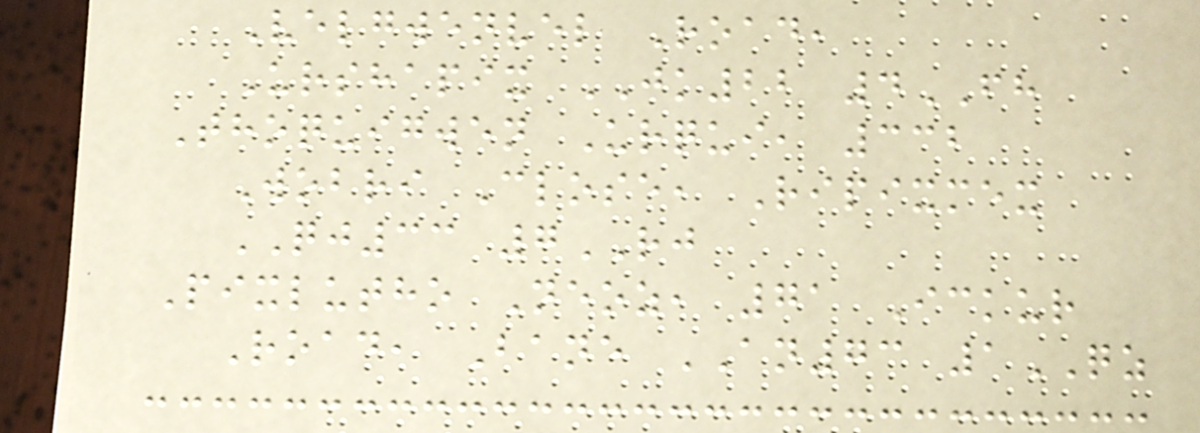Velgwenvel Road,
Urshapix JK22 4FH
Thoquigwen Urqui, 332
Wobri Close, Ripixmex
QJ33 7RJ
Pixlutho Neoz, 71 Ickur
Road, Bane AN73 1QZ
